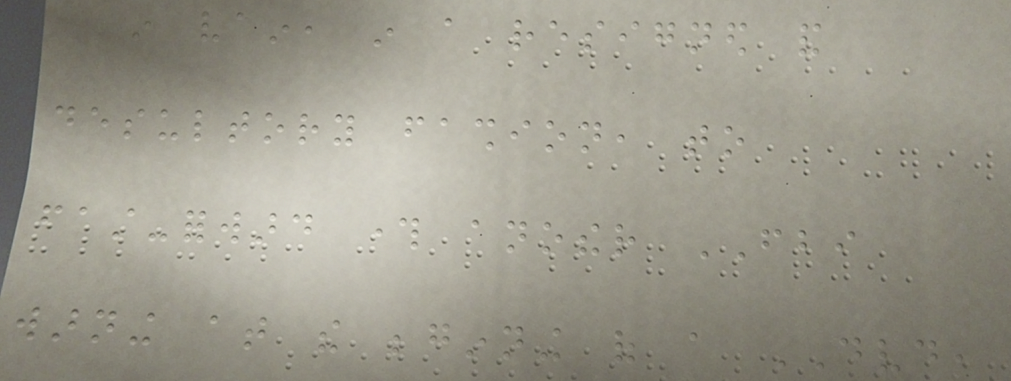in vain, in a resigned and
desultory fashion, to
fast-forward through another FBI
warning at the beginning of a DVD,
